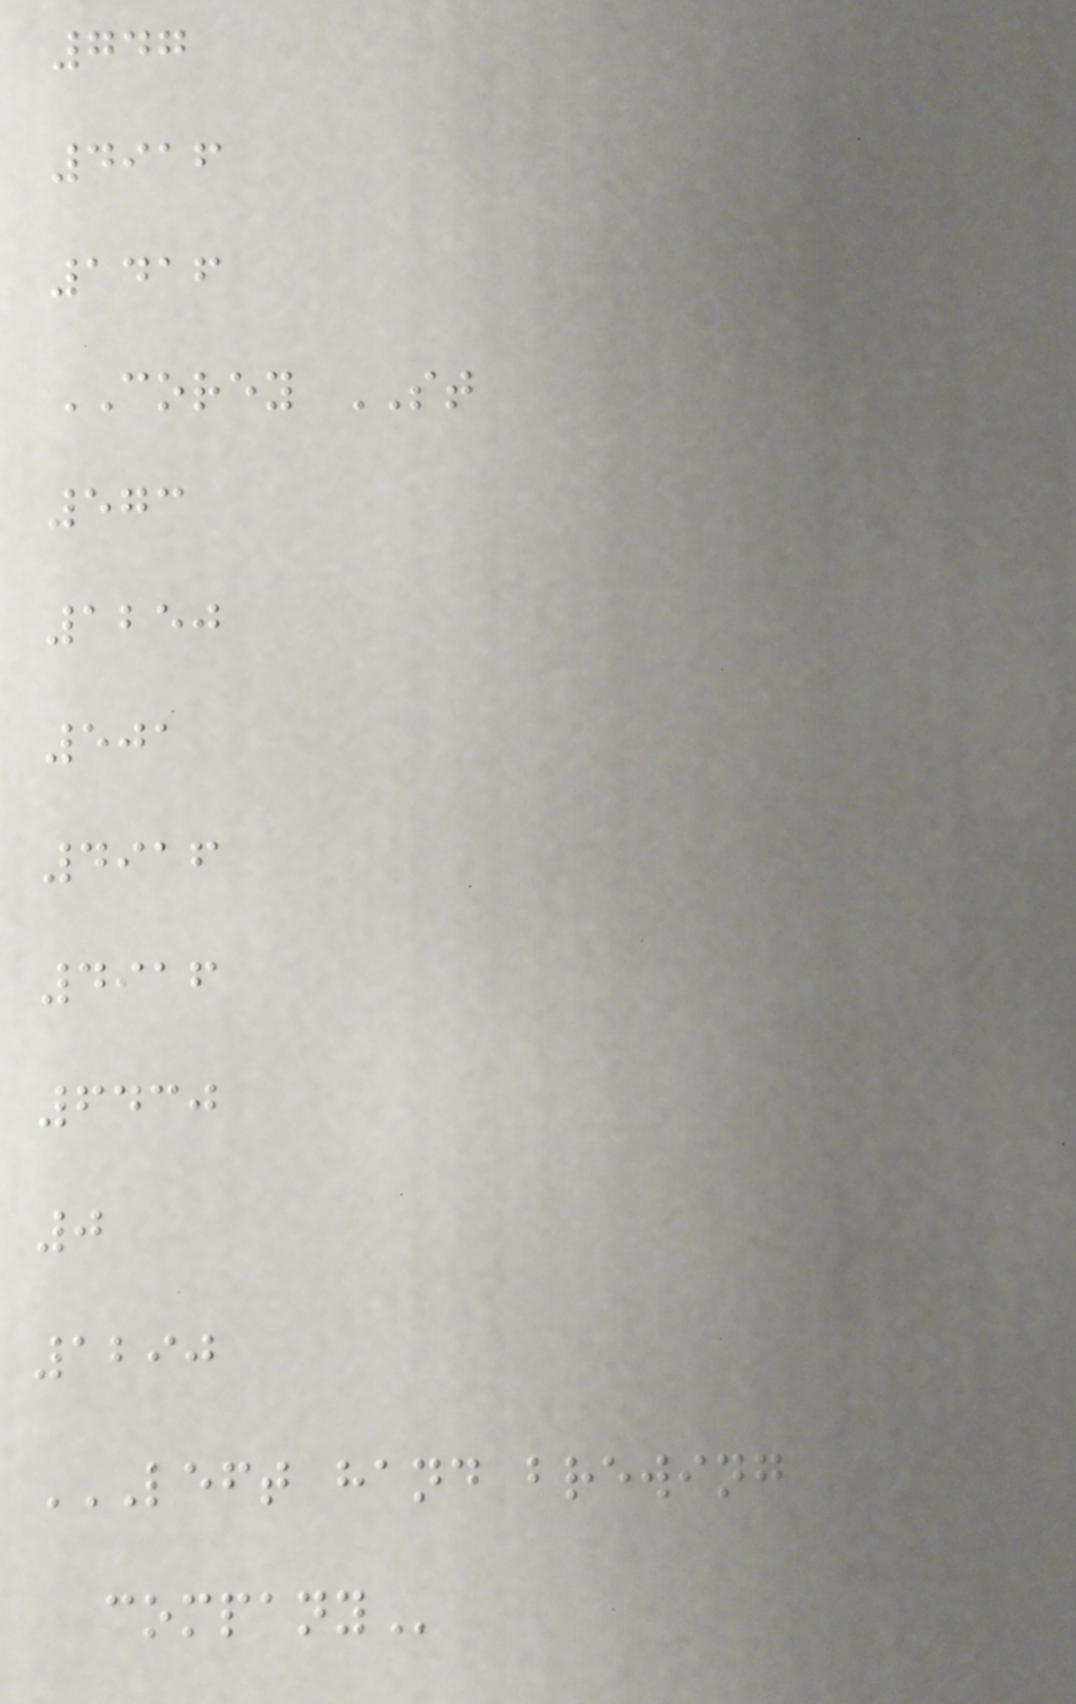747
4916
1416
COREY ST
573
1250
501
4916
4916
6430
0
1290
LEFT HAND BREWING
COMPANY
